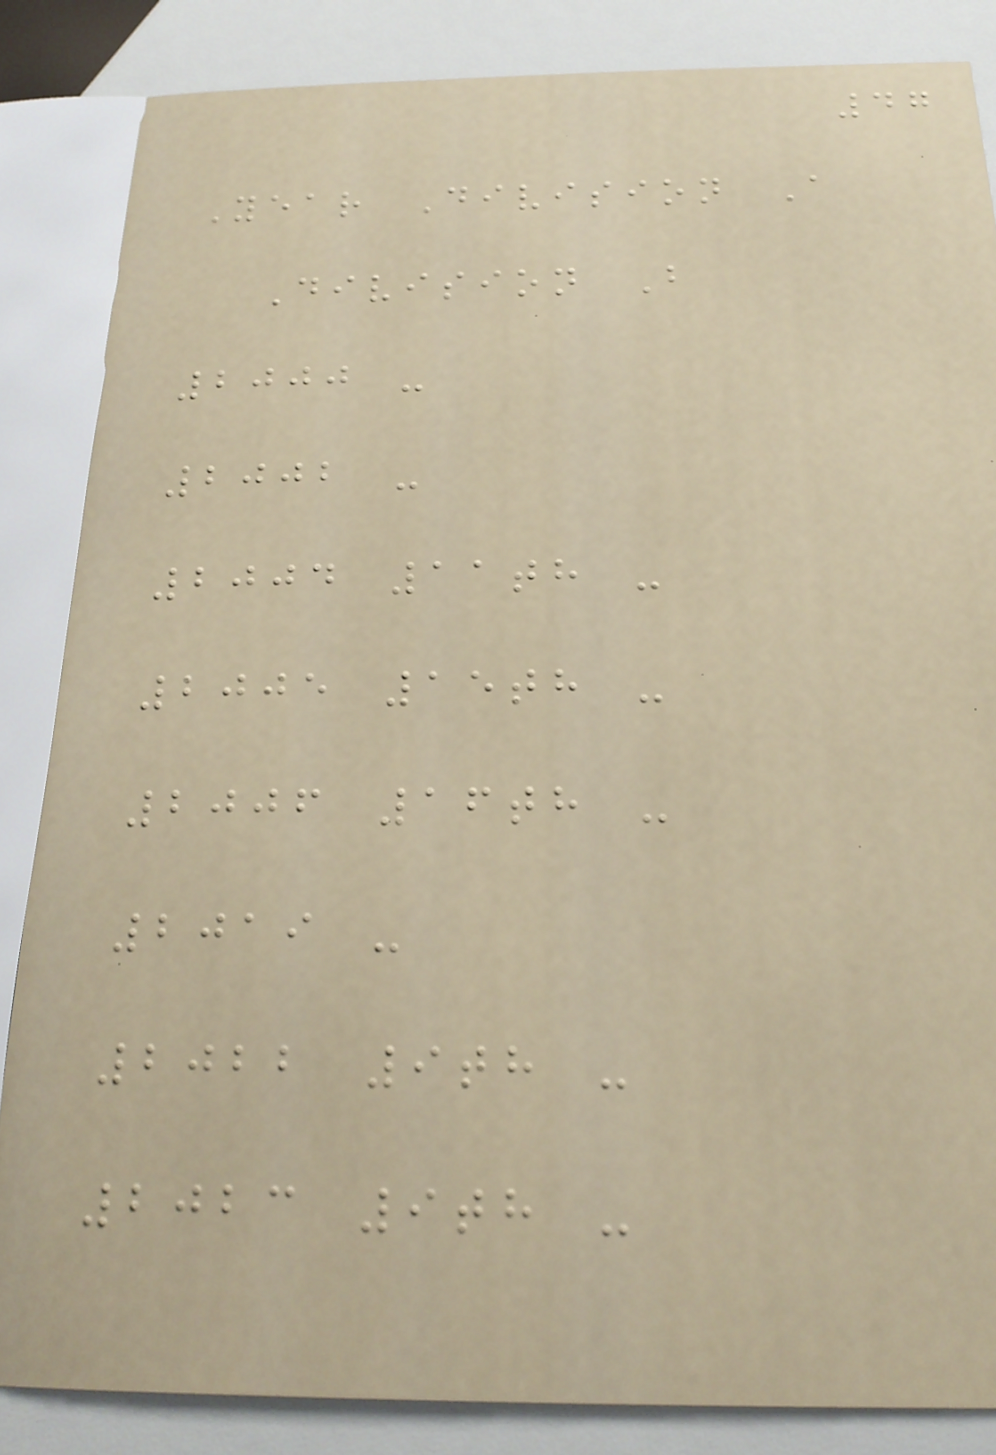47
Year Division A
Division B
2000 -
2002 -
2004 11th -
2005 15th -
2006 16th -
2019 -
2022 9th -
2023 9th -
